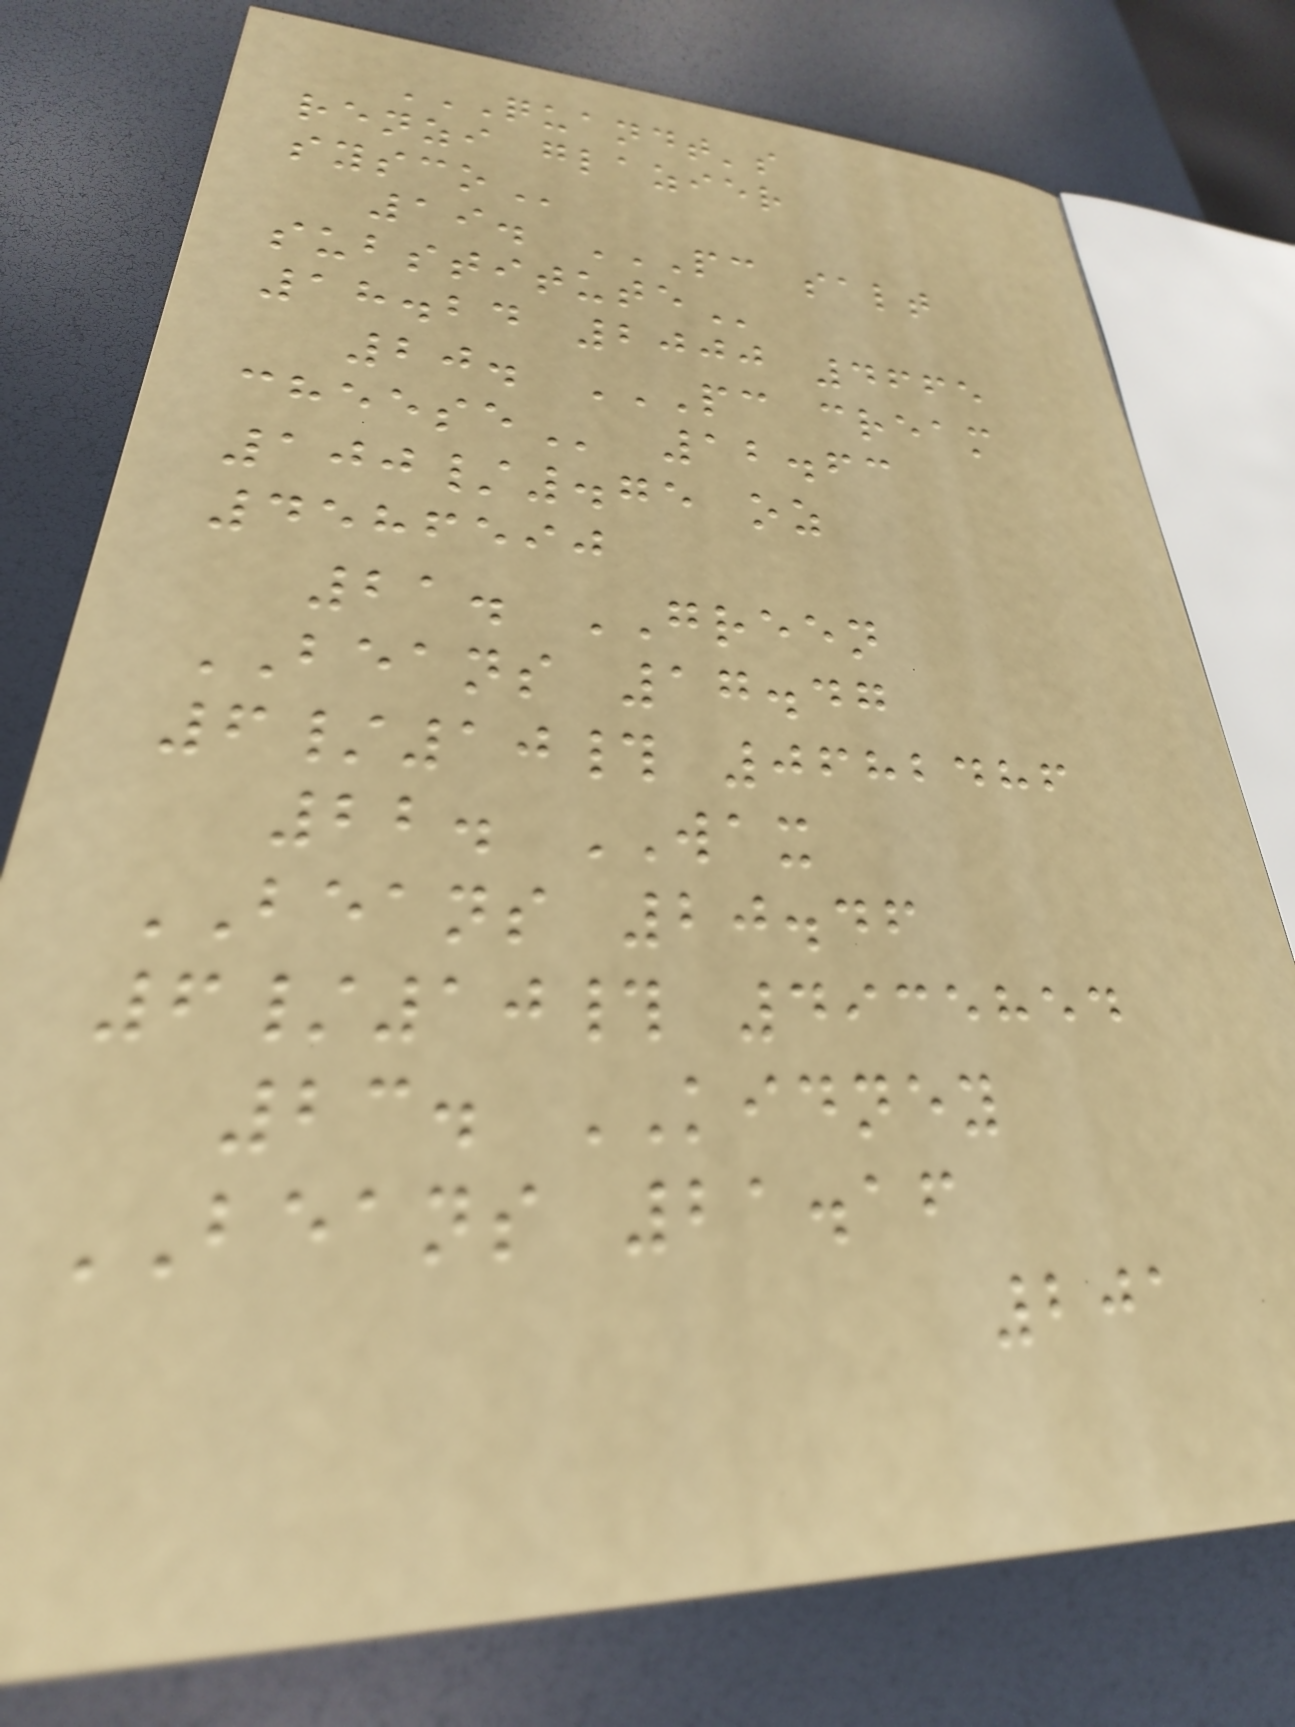QUANDT'S
RENZI GLAZIER
SYSCO
19. PC SALT
SUBSTITUTE
18.24 2000 4665
20. PC CREAM
CHEESE 12.63
100/.75 oz
4586590
21. GREEN
BEANS 17.47
6/10# 0682486
22. WAX
BEANS 20.46
6/10# 4935854
23. KIDNEY
BEANS 21.16
201
